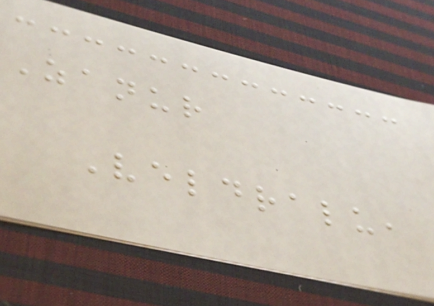Zanur
Veldralu,
